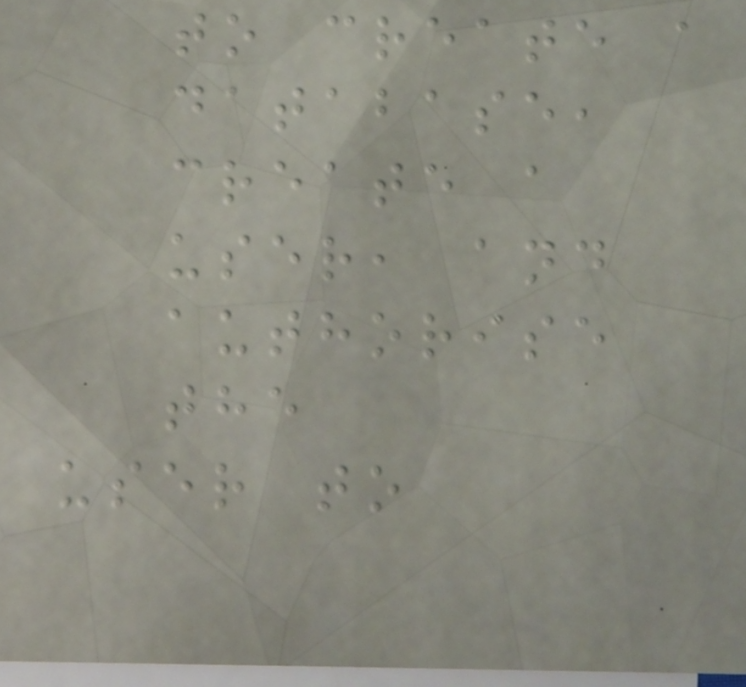to create a
database,
create a
user, and
authorise
the
user to
